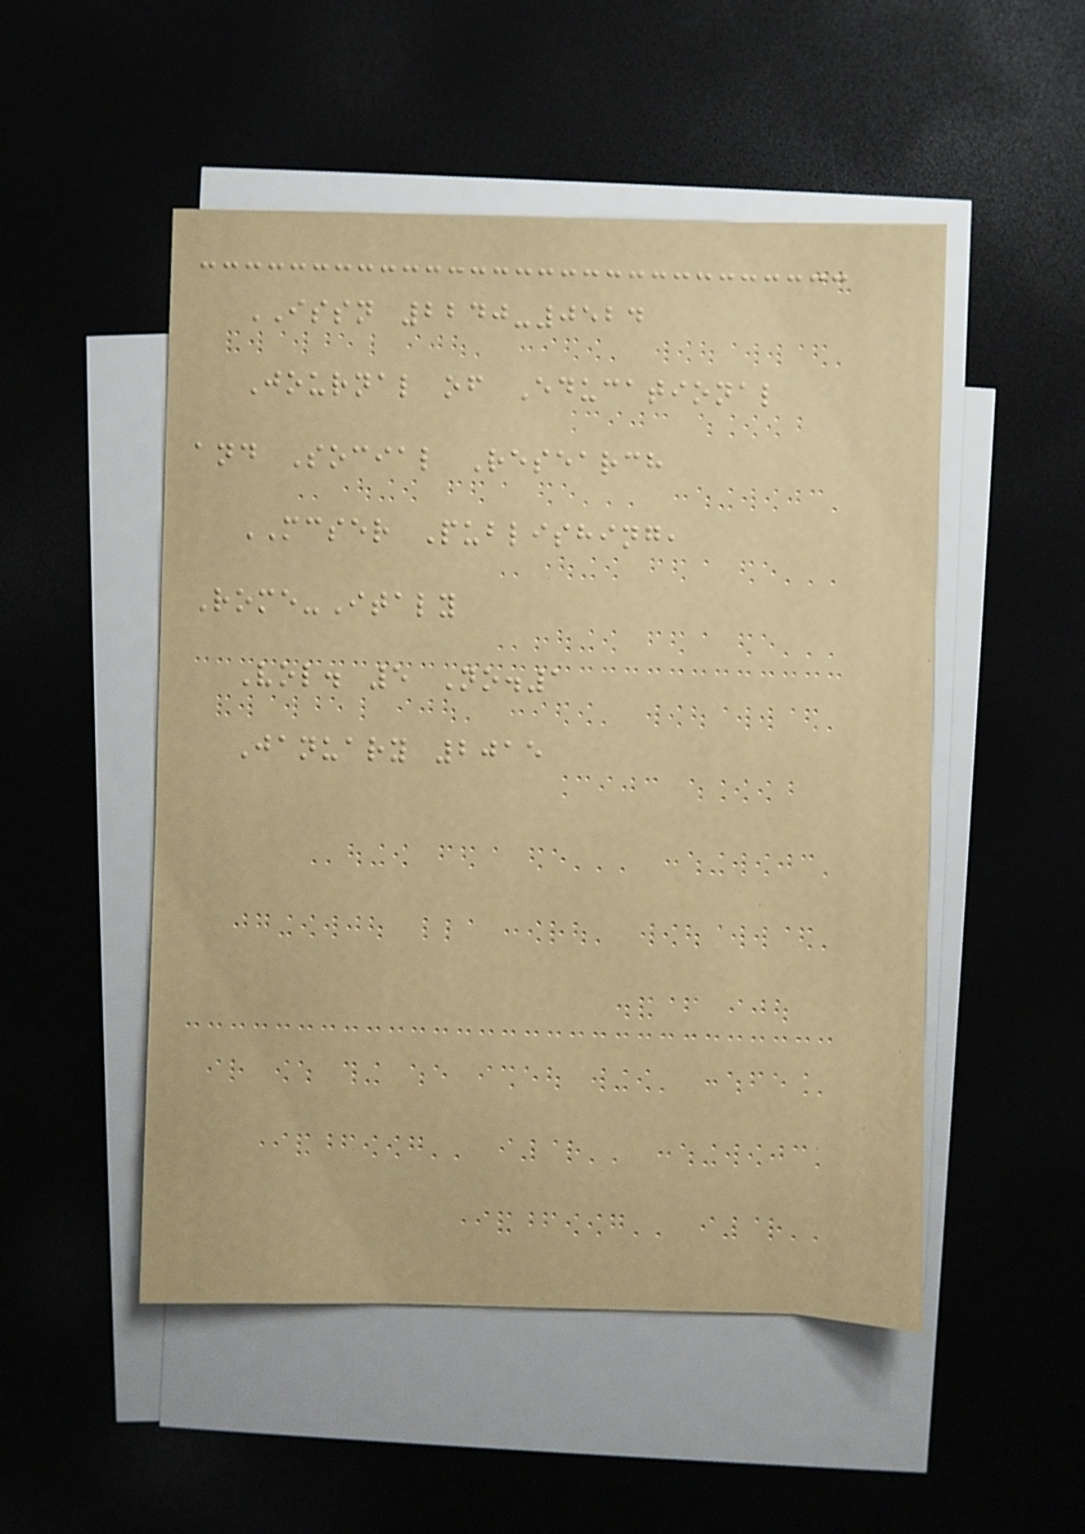ISSN 2240-0524
Journal of Educational
and Social Research
MCSER Publishing,
Rome-Italy
Vol. 5 No.1
January 2015
